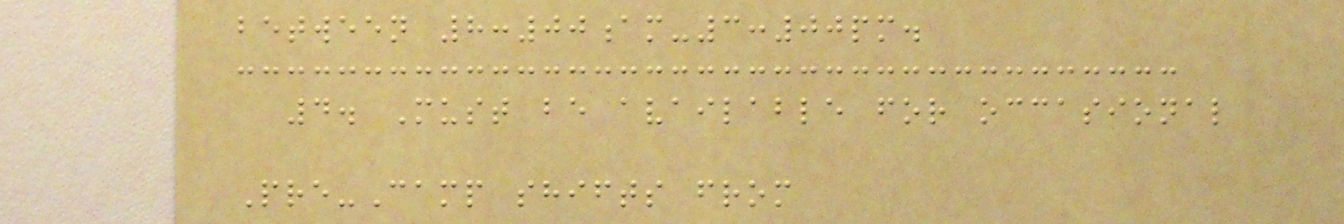between 8:00am-3:00pm.
4. Must be available for occasional
Pre-Camp shifts from
